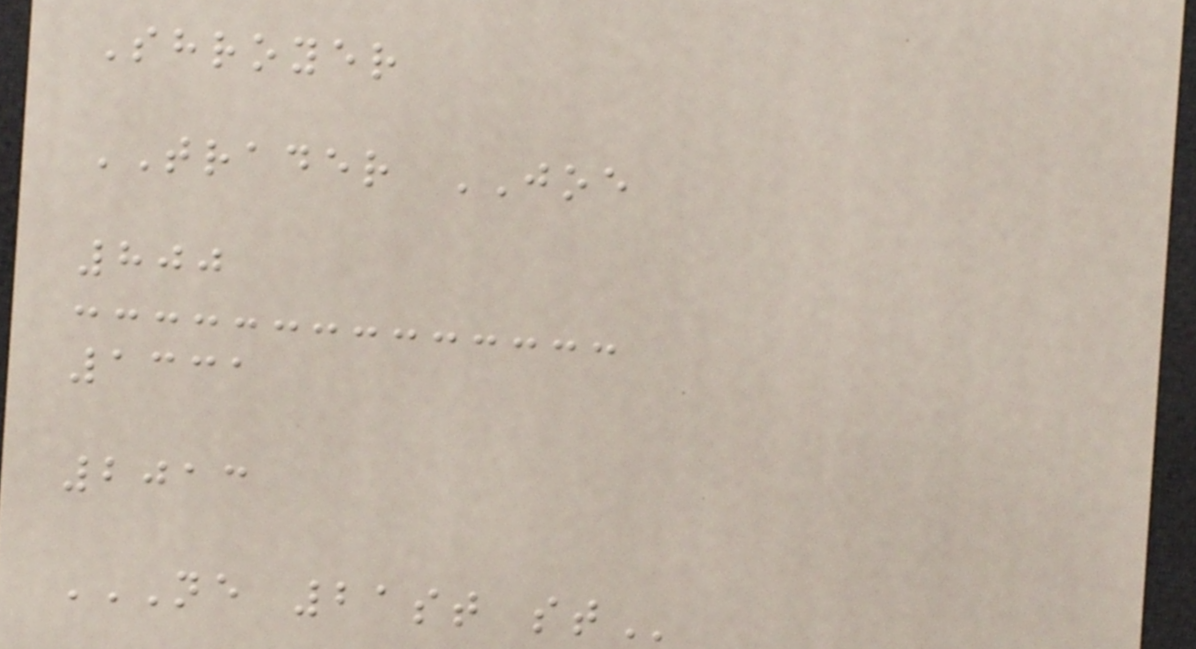Shroyer
TRADER JOE
800
1331
2013
NE 21ST ST
